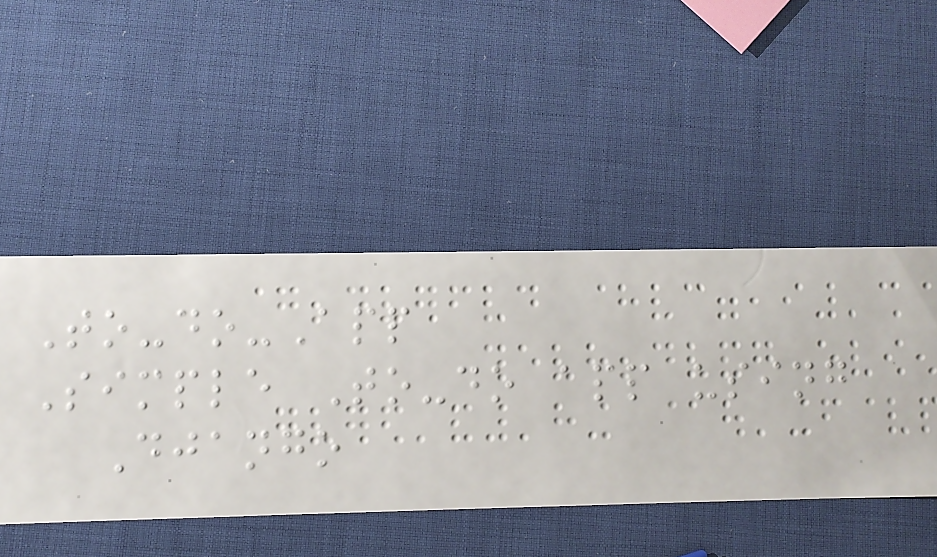To-do-App
Simple To-do app using
Django
